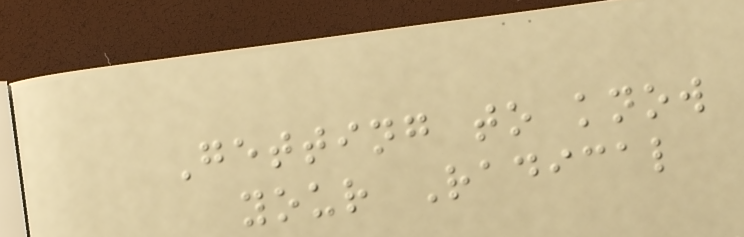Getting to know
your Radical
